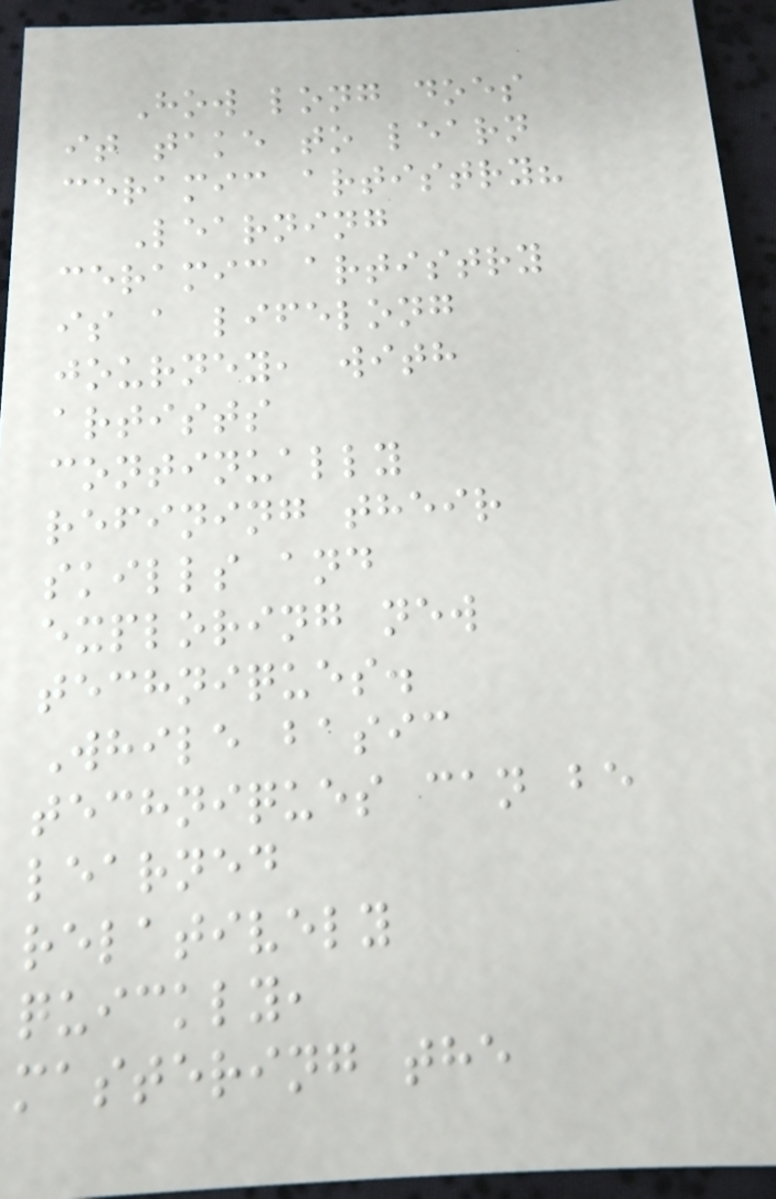How long does
it take to learn
ceramic artistry?
Learning
ceramic artistry
is a lifelong
journey, with
artists
continually
refining their
skills and
exploring new
techniques.
While basic
techniques can be
learned
relatively
quickly,
mastering the
